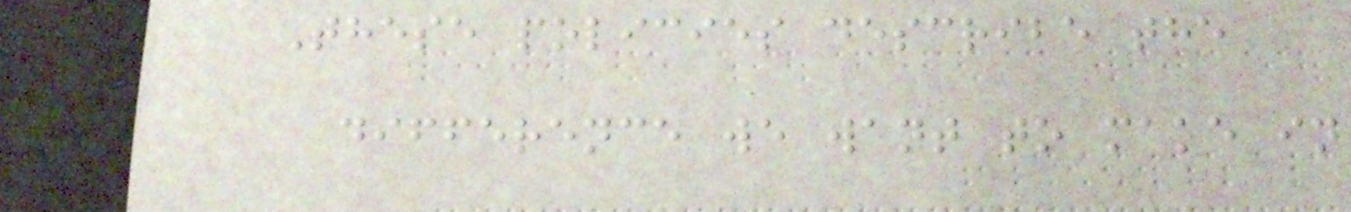These policies describe the
difference we want to make in
